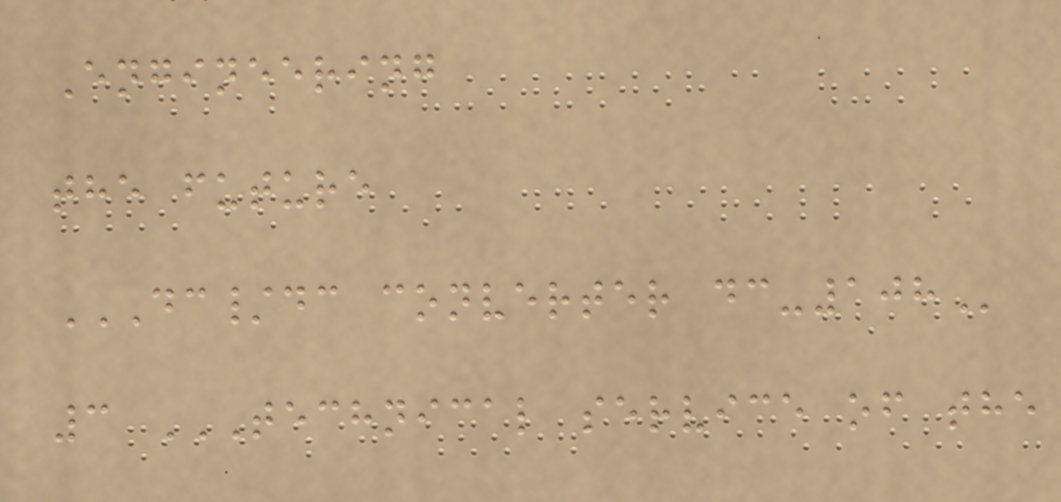Engineering
the future
DC/DC CONVERTER DC-108
3 TECHNICAL SERVICE OF THE
